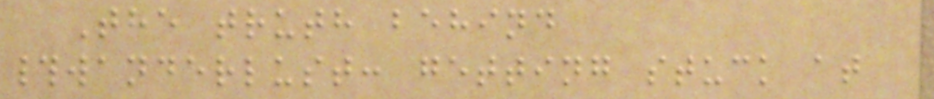The truth behind
#wanderlust: getting stuck at
